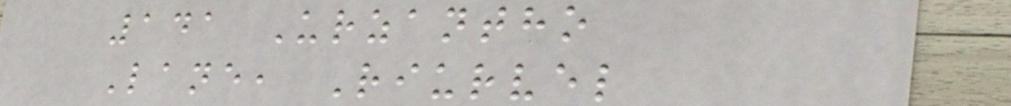141 Urzantho
Lane, Riurvel
